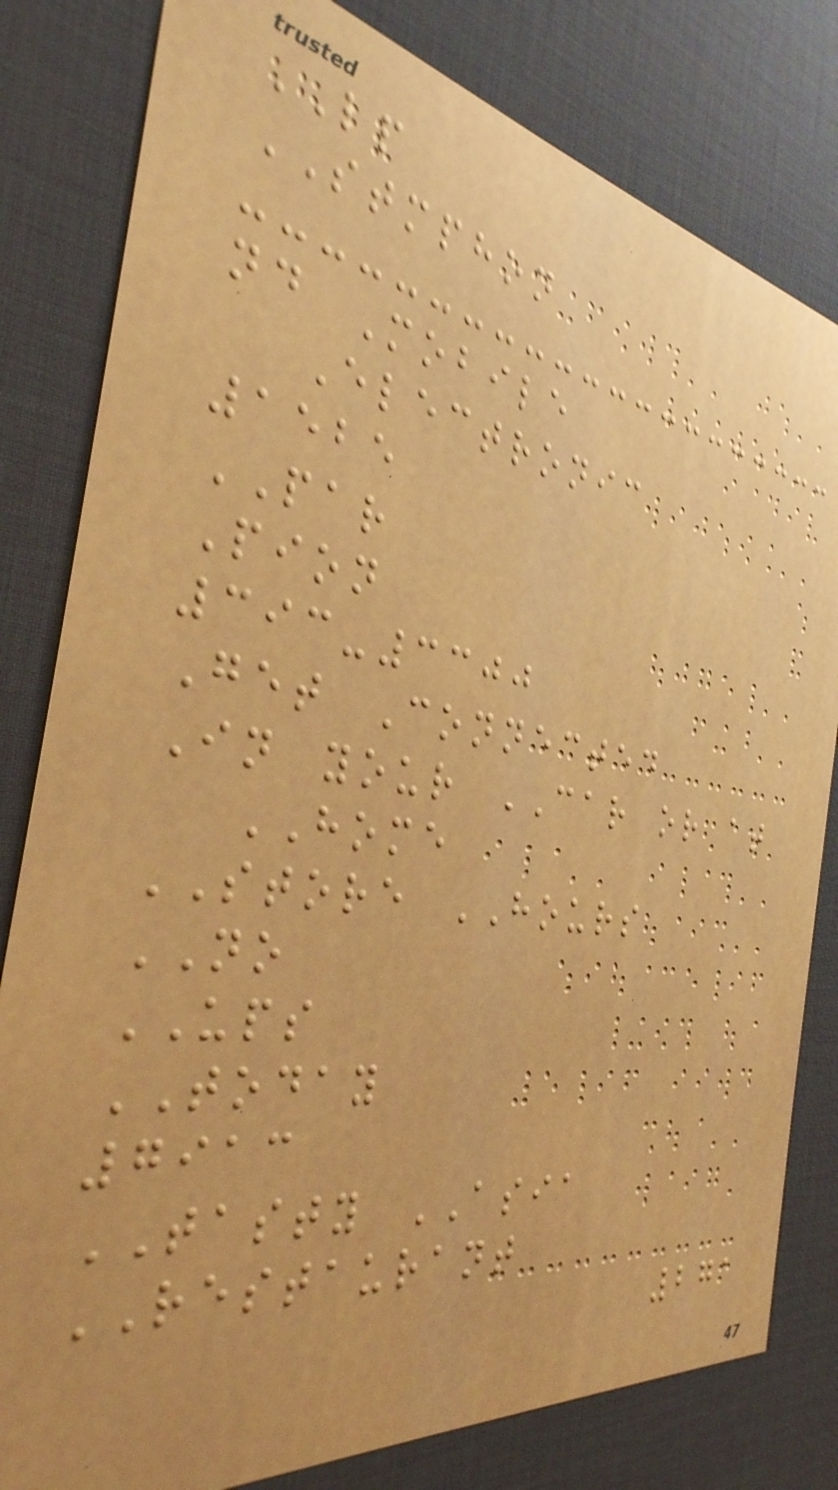LP
STMPHON
nd Mobile
Electronic
1525
PAR
Pion
393-3300
Get Connected
In your CAR or at
HOME
STORE HOURS
NO
UPS
TODAY
7913
TASTY ASIA
RESTAURANT
271
